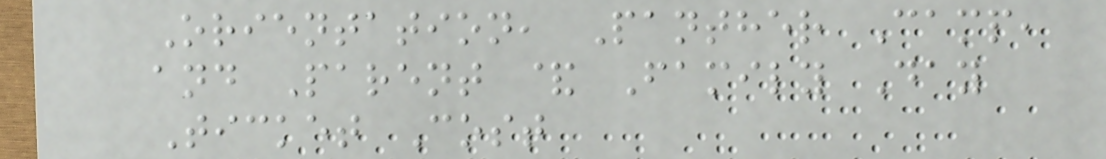Orientation, Panther Camp,
and Parent & Family Day
Ticket Cost
